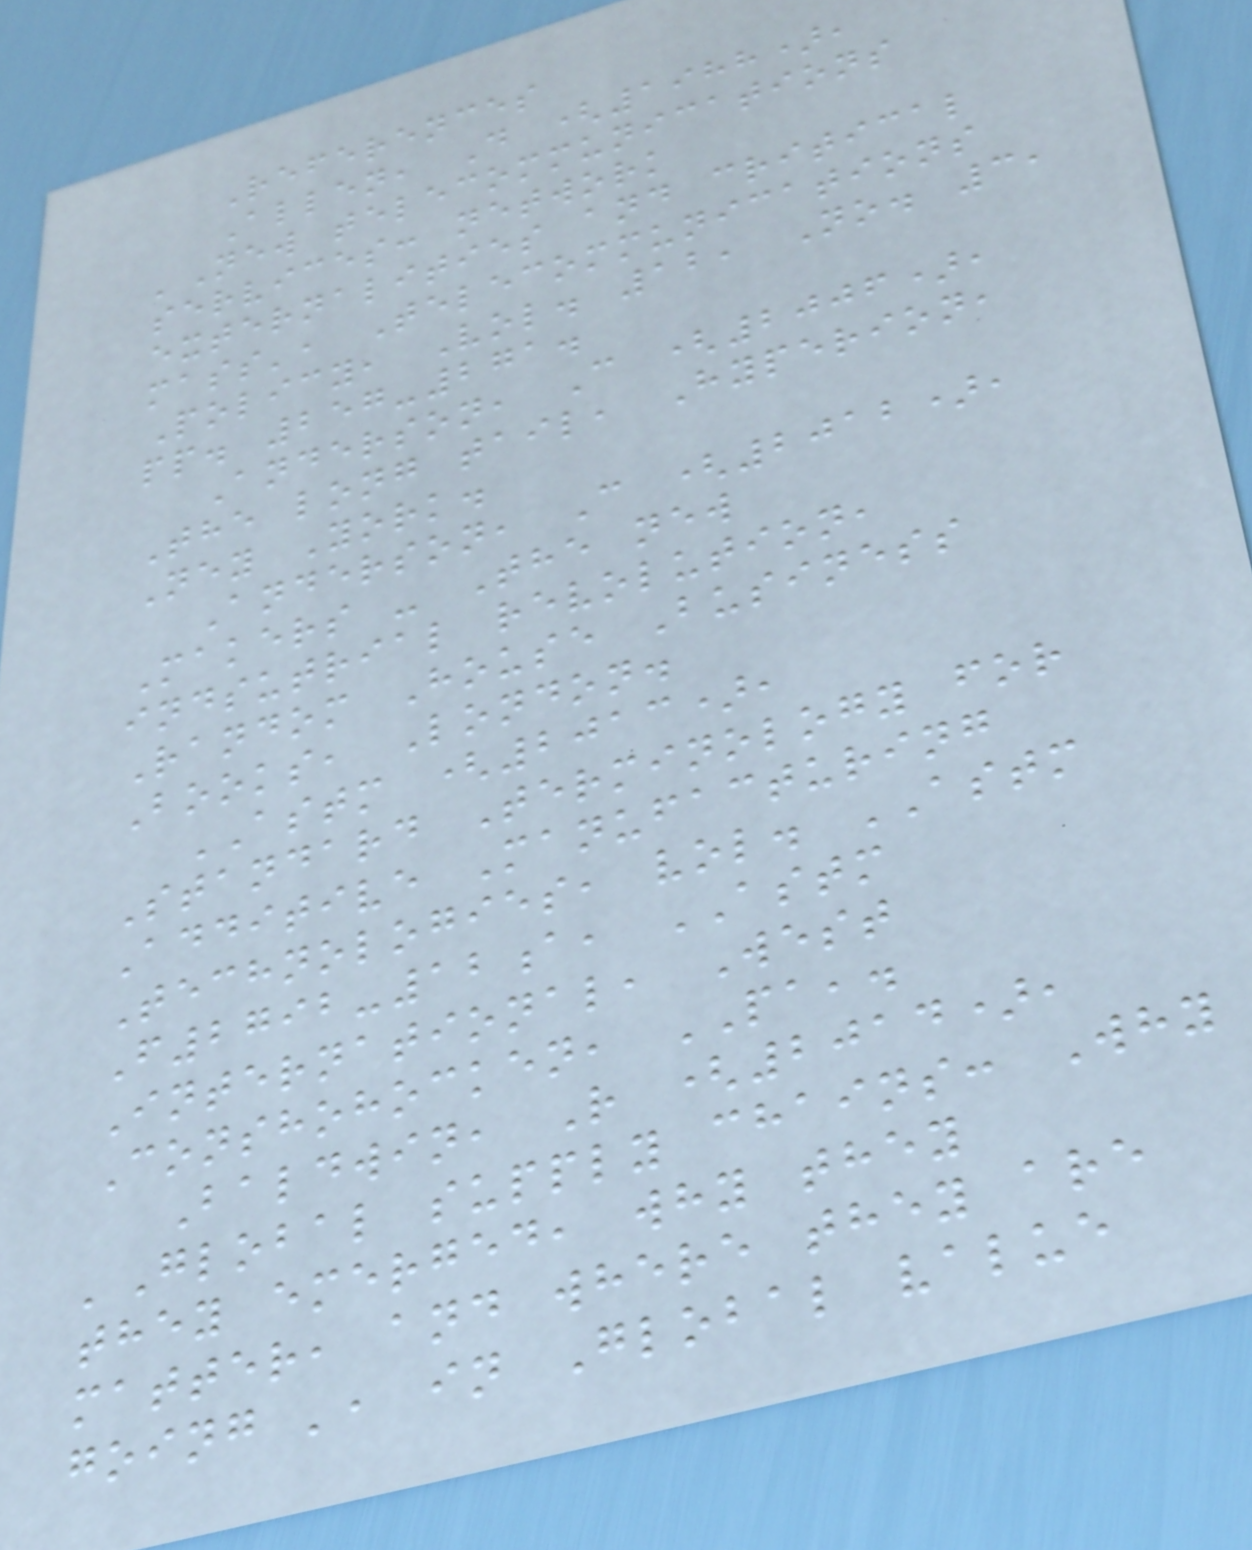References
Allen, D (1988),
'New telecommunications
services: network
externalities and critical
mass', Telecommunications
Policy, Vol. 12, No. 3,
pp. 257-271.
Anderson, C (2006),
The long tail, Hyperion,
Ney York.
Anderson, C (2012),
Makers - The new
indsutrial revolution,
Random House Business
Books, London.
ASTM (2013),
Standard Terminology for
Additive Manufacturing
Technologies, vol. ASTM
F2792-12a, ASTM
International, West
Conshohocken, PA,.
Baldwin, R (2014),
'Global supply chains: Why
they emerged, why they
matter, and where they are
going ', in Global value
